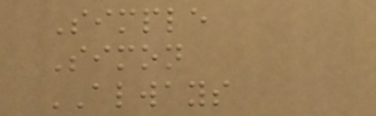Simple
Simon
ALWAYS
